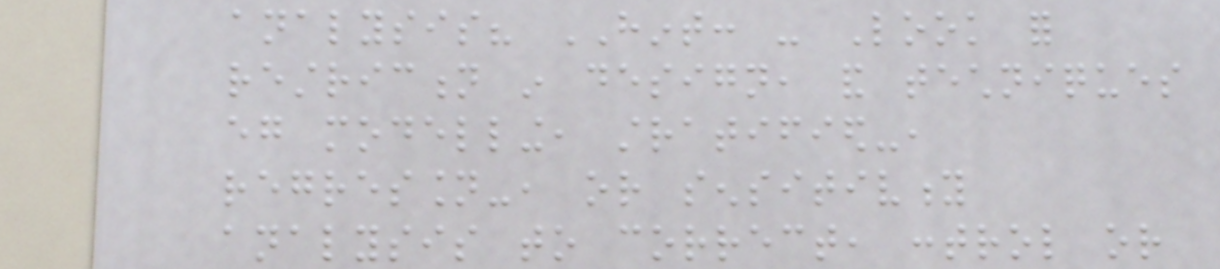analysis? HINT: - Look for
restriction in design, and techniques
eg modelling, stratified-,
regression-, or sensitivity
analysis to correct, control or
